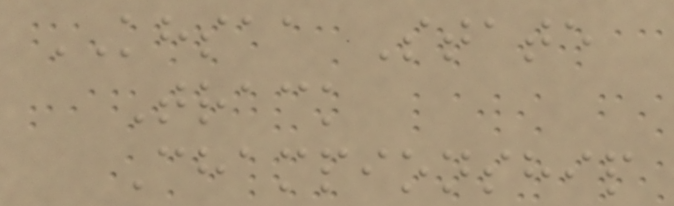KHSAA State
Track
Championship
